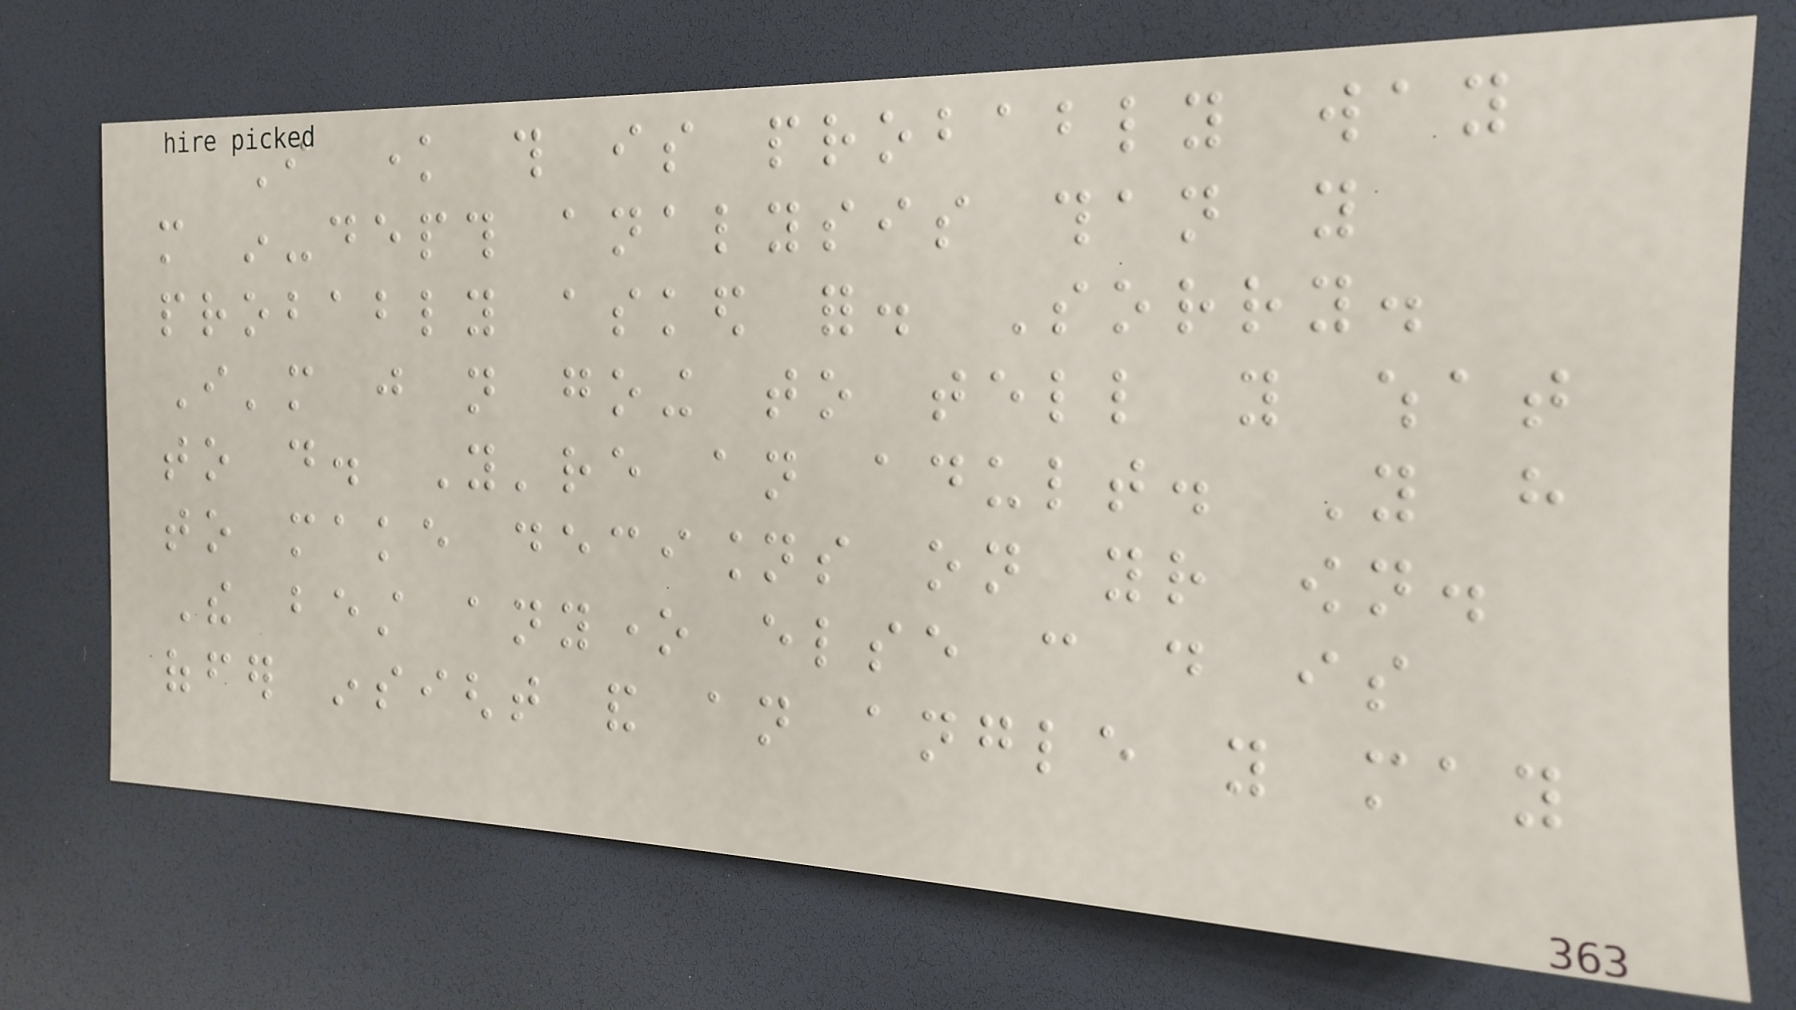I know this is probably way
more in-depth analysis than you
probably asked for. Sorry.
I'm just not going to tell you what
to do. You're an adult. You have
to make decisions on your own.
The best anyone else can do is
offer insight and an angle you may
